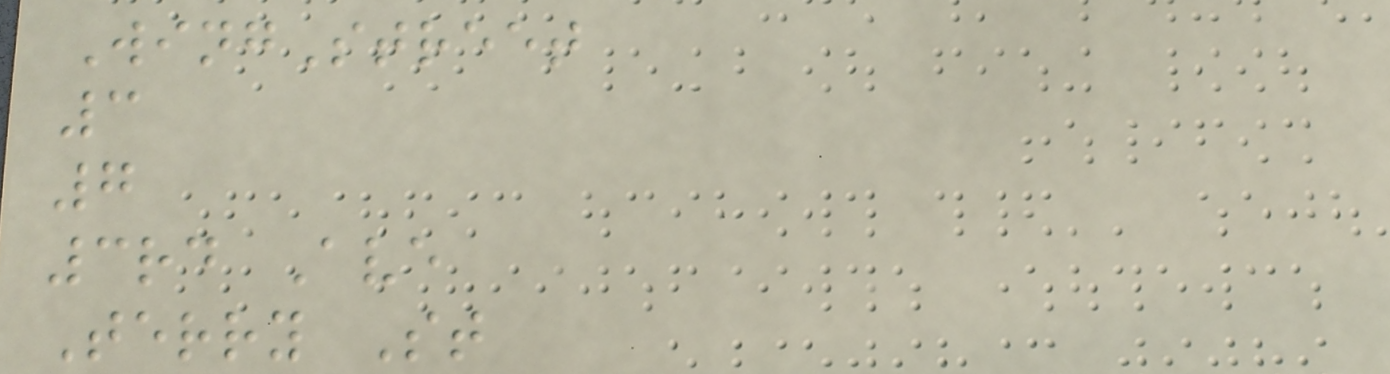WingStreet
3
7
3rd Ave
Terry St
